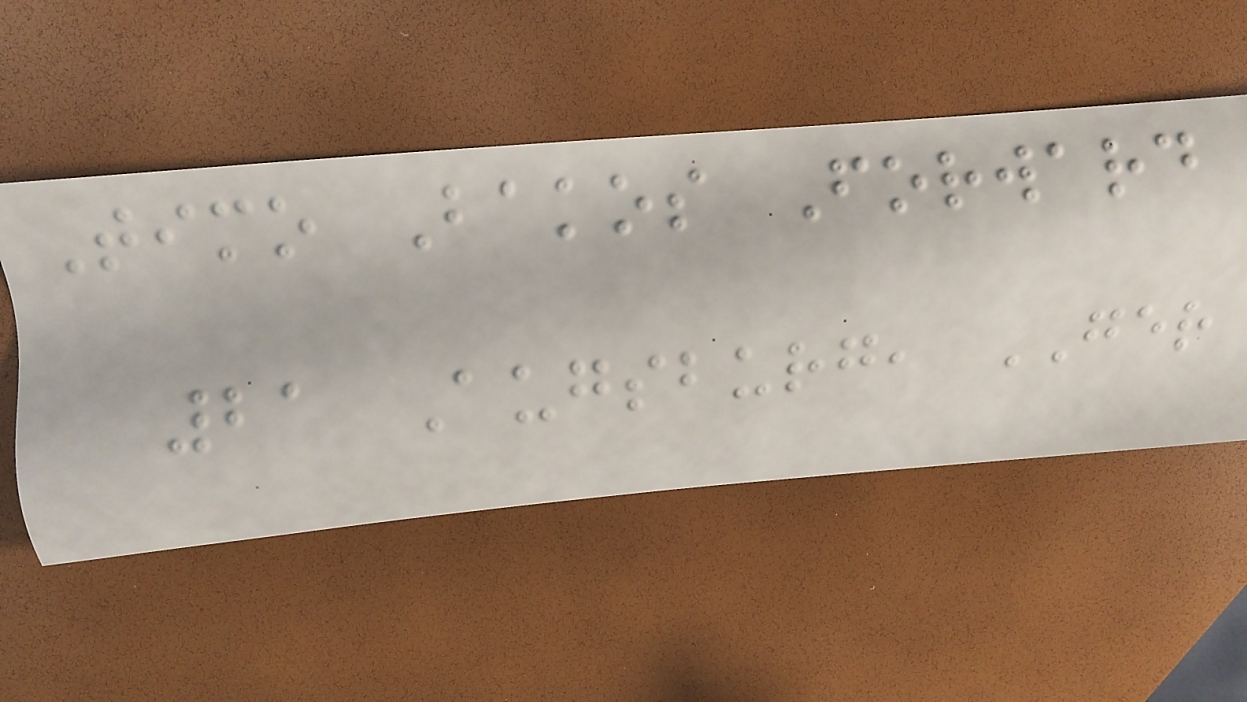Timo Bakos Forward
21 Augsburg, GER
